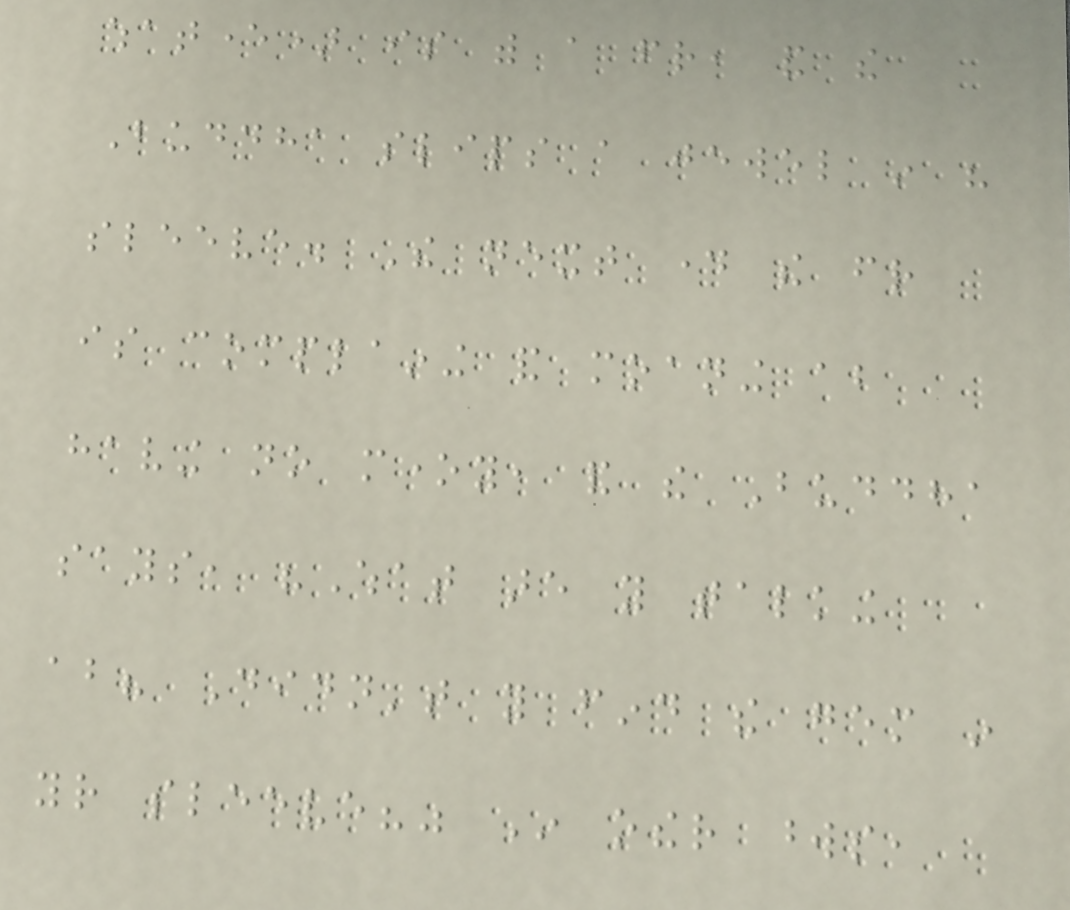whatever) is with a friend, and the
Buddha slips a jewel in his
sleeve. The next day the friend
is complaining and moaning about
having no money, and the Buddha
says, "What are you talking
about? Didn't you find the gem in
your sleeve?" In other words,
